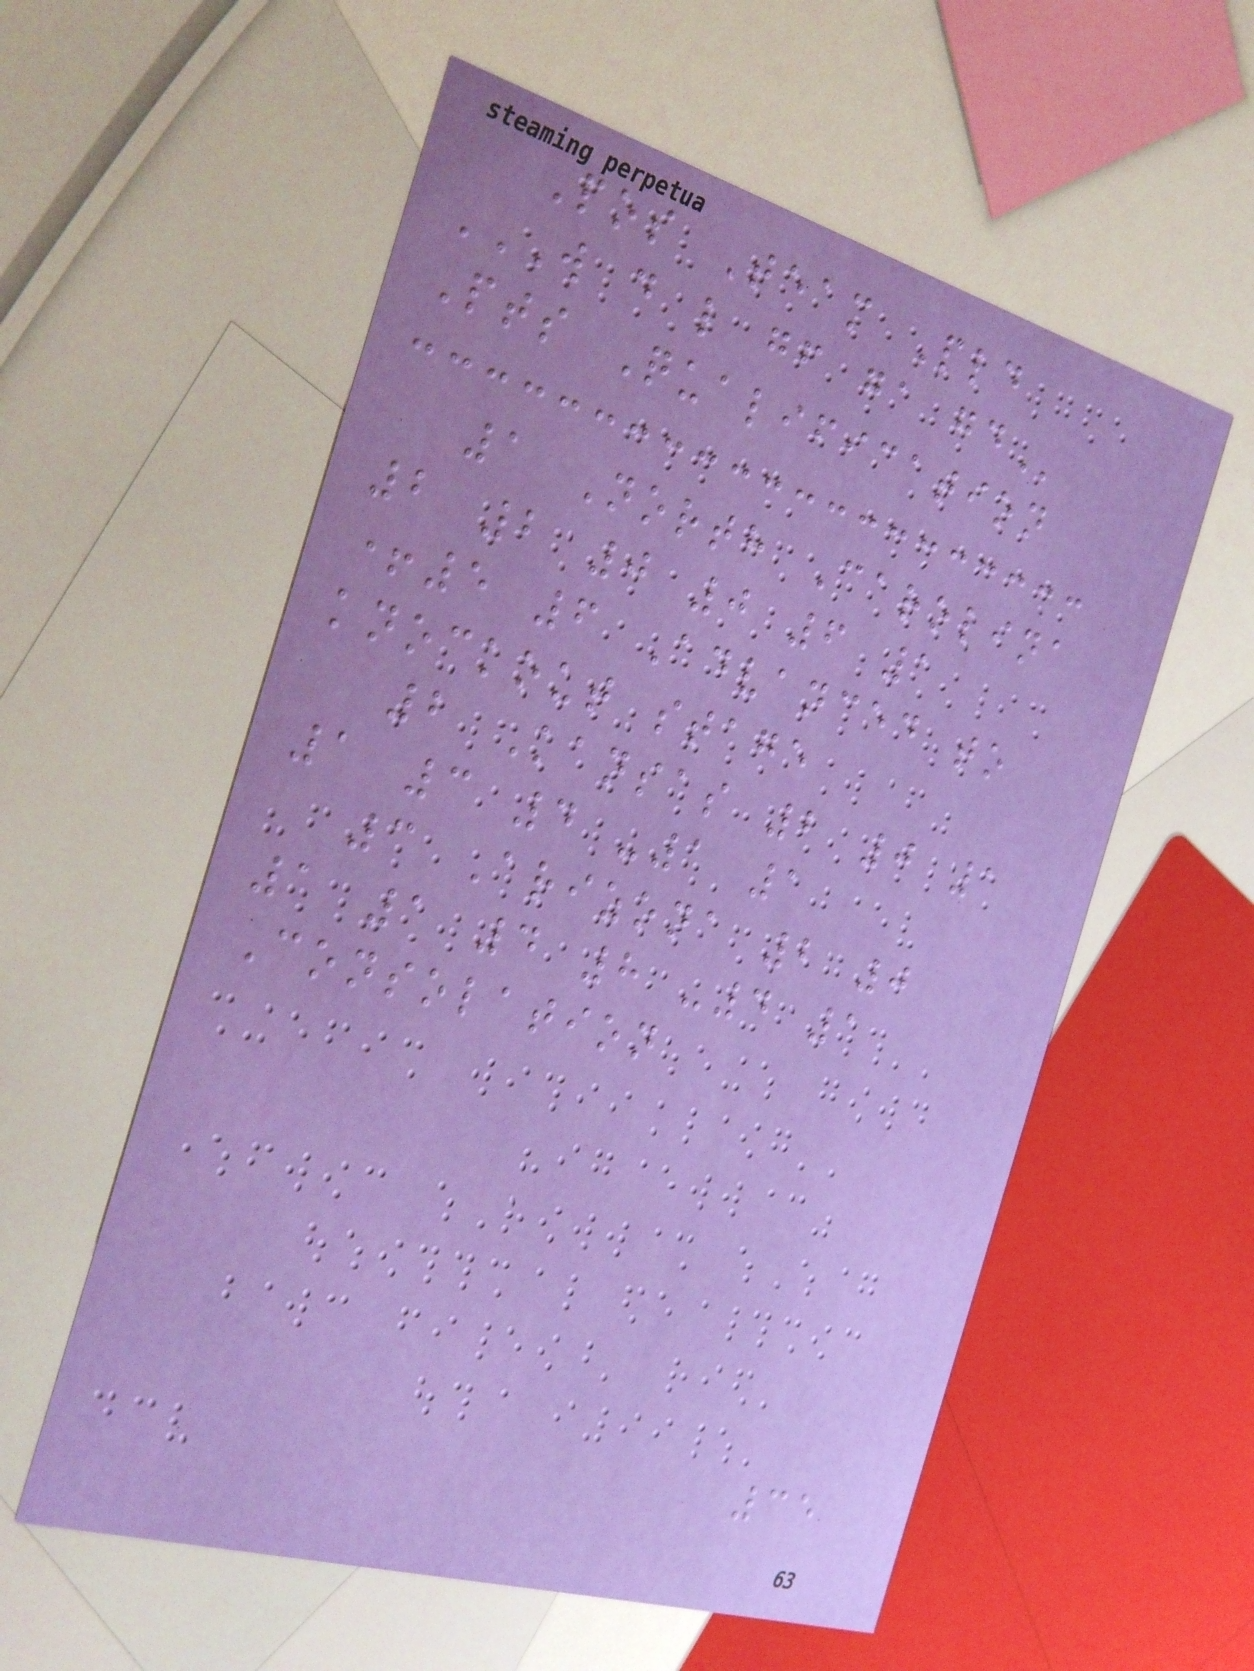Pos Team Pld
W D L GF GA GD
Pts Qualification
1 North Carolina
2 2 0 0 6 1
+5 6 Advanced to
knockout stage
2 Kansas 2 0 1
1 3 4 -1 1
3 Arizona 2 0
1 1 4 8 -4 1
Consolation
35
